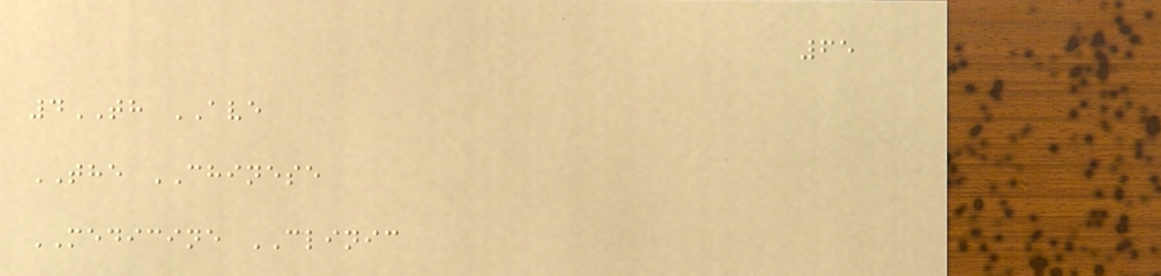65
4TH AVE
THE CHINESE
MEDICINE CLINIC
